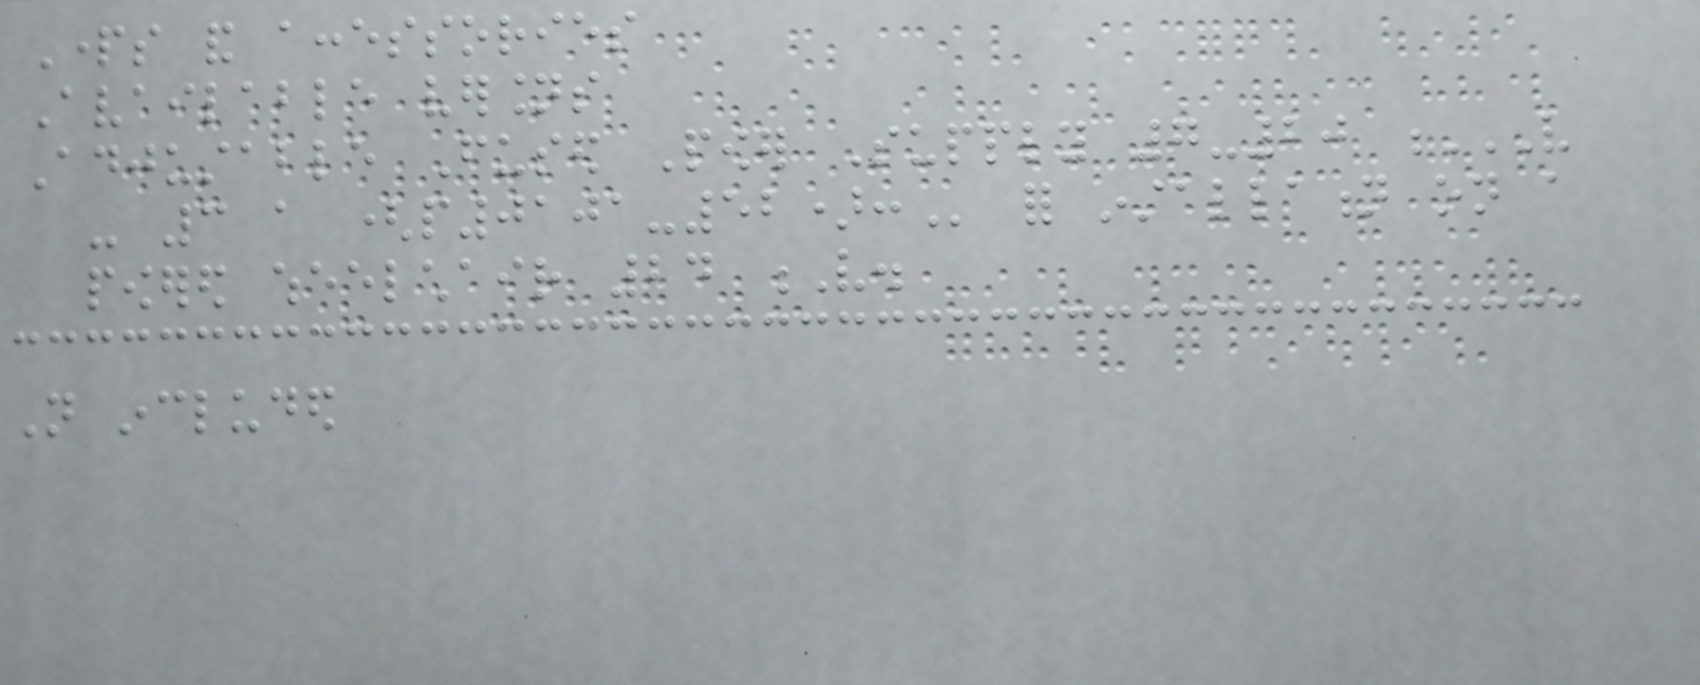Parts and accessories
Available versions
Adjustable Fused Power Supply 7-20 V
- 3 A (P0101-52): for installation on a
powered wheelchair 24 V.
Not included
